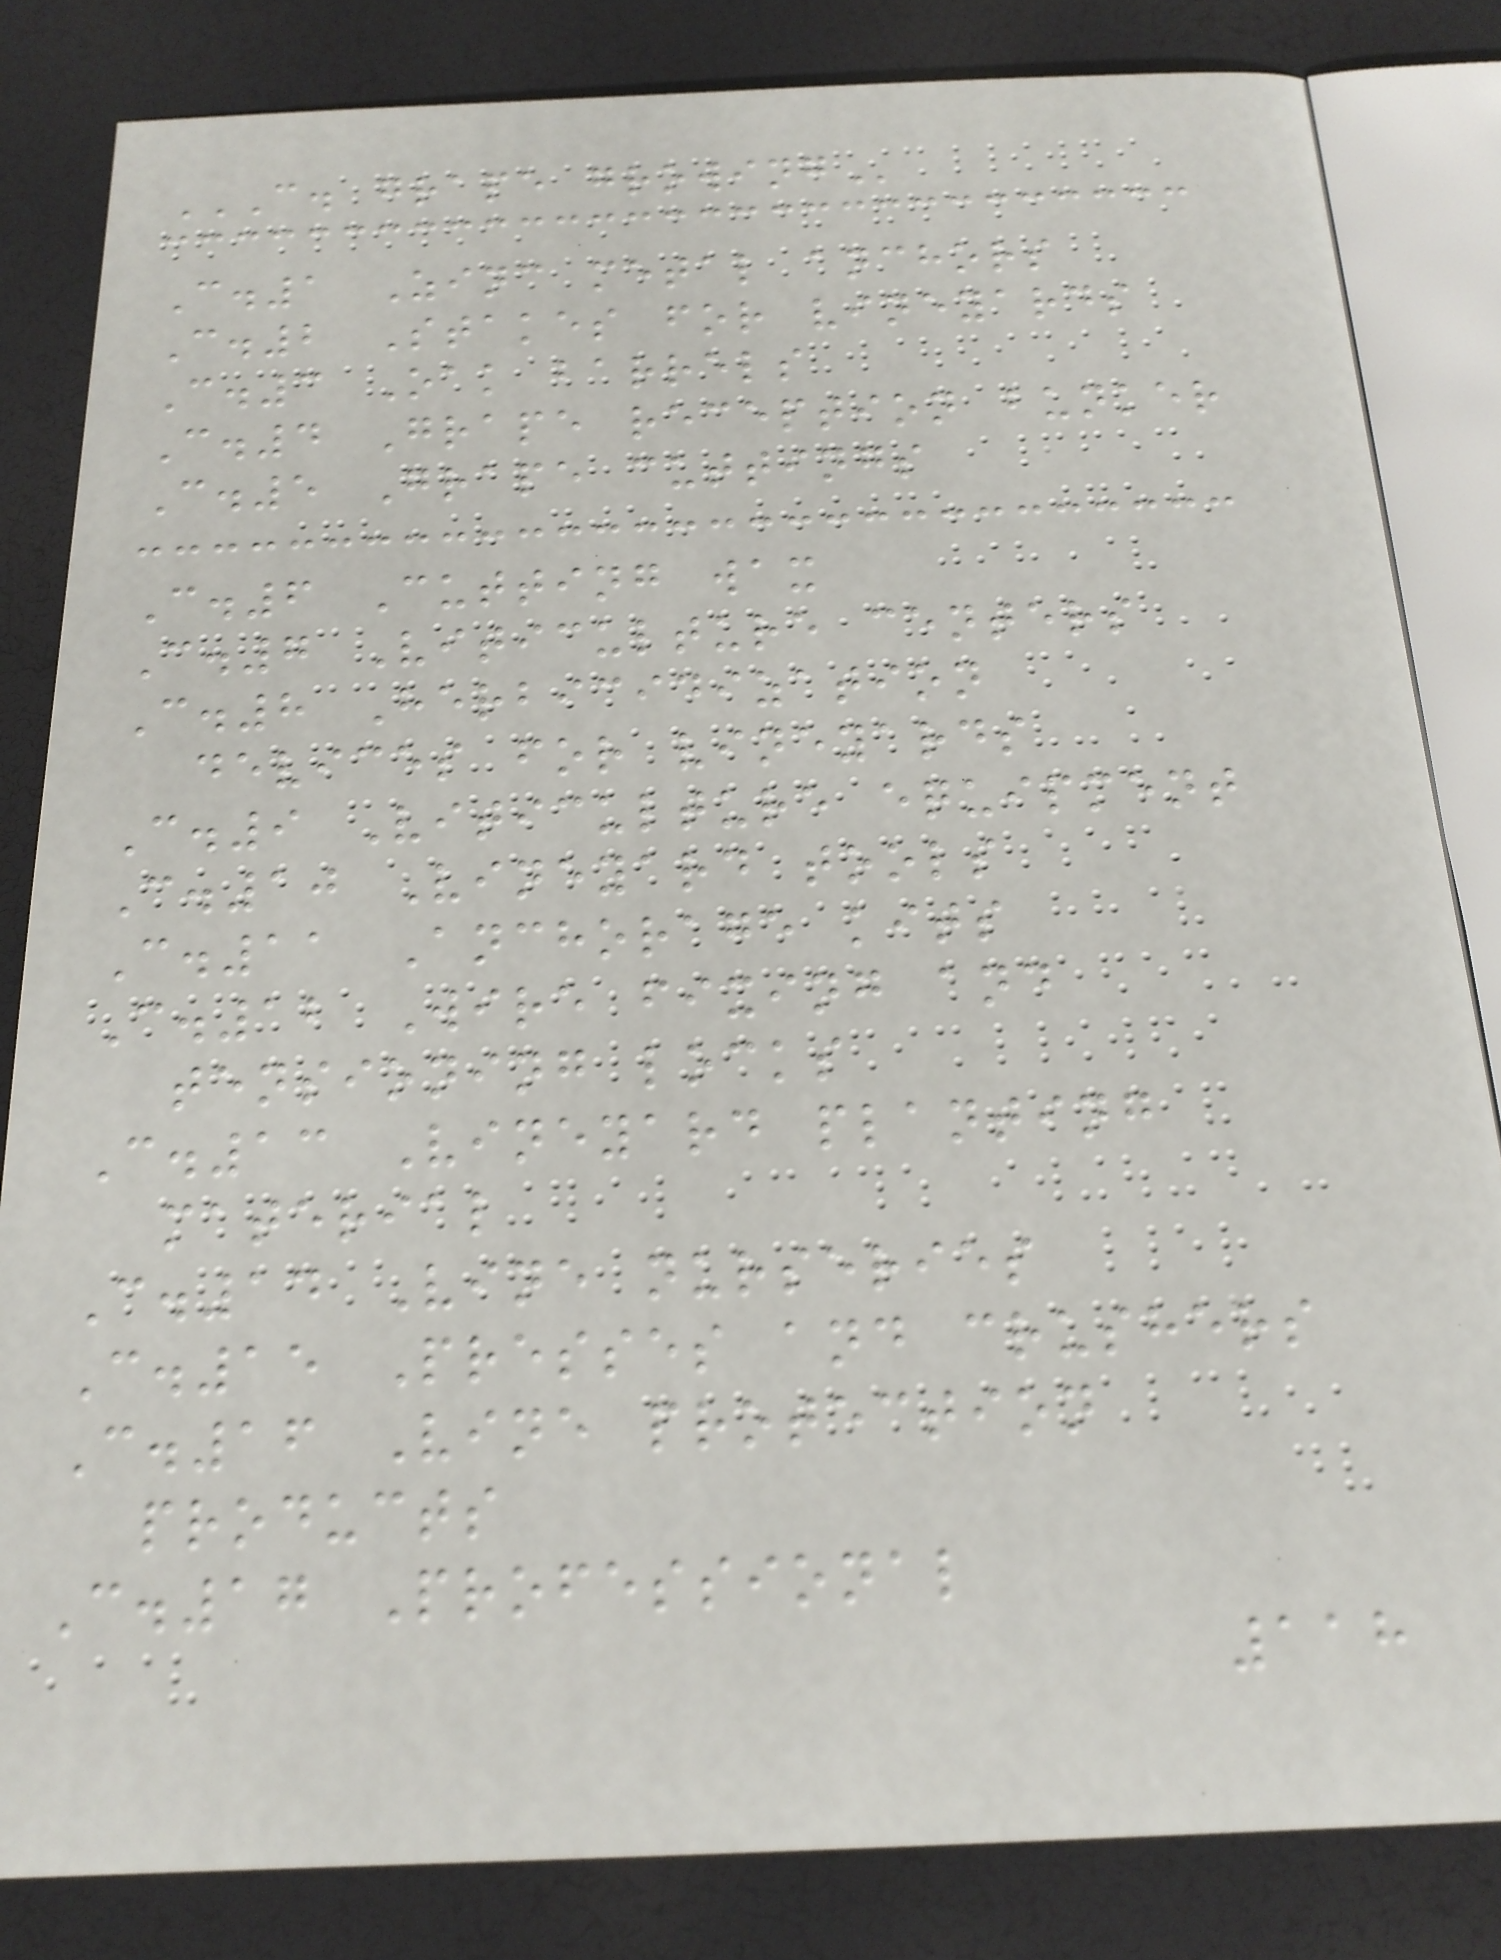C. GRAPE GROWING
C.1 Zinc metal anchors
C.2 Stakes for vineyards
C.3 Oak barrels
C.4 Grape reception bunker
C.5 Grape cuttings
C.6 Cutting wax
C.7 Viticulture centers
C.8 Herbicidization
devices for vineyards
C.9 Viticulture equipment
C.10 Vineyard tools
C.11 Anchorage kits
C.12 Wire fixing and
tensioning locks
C.13 Vineyard planting
material
C.14 Vine nurseries
C.15 Presses and crushers
C.16 Vine protection
products
C.17 Professional
118
